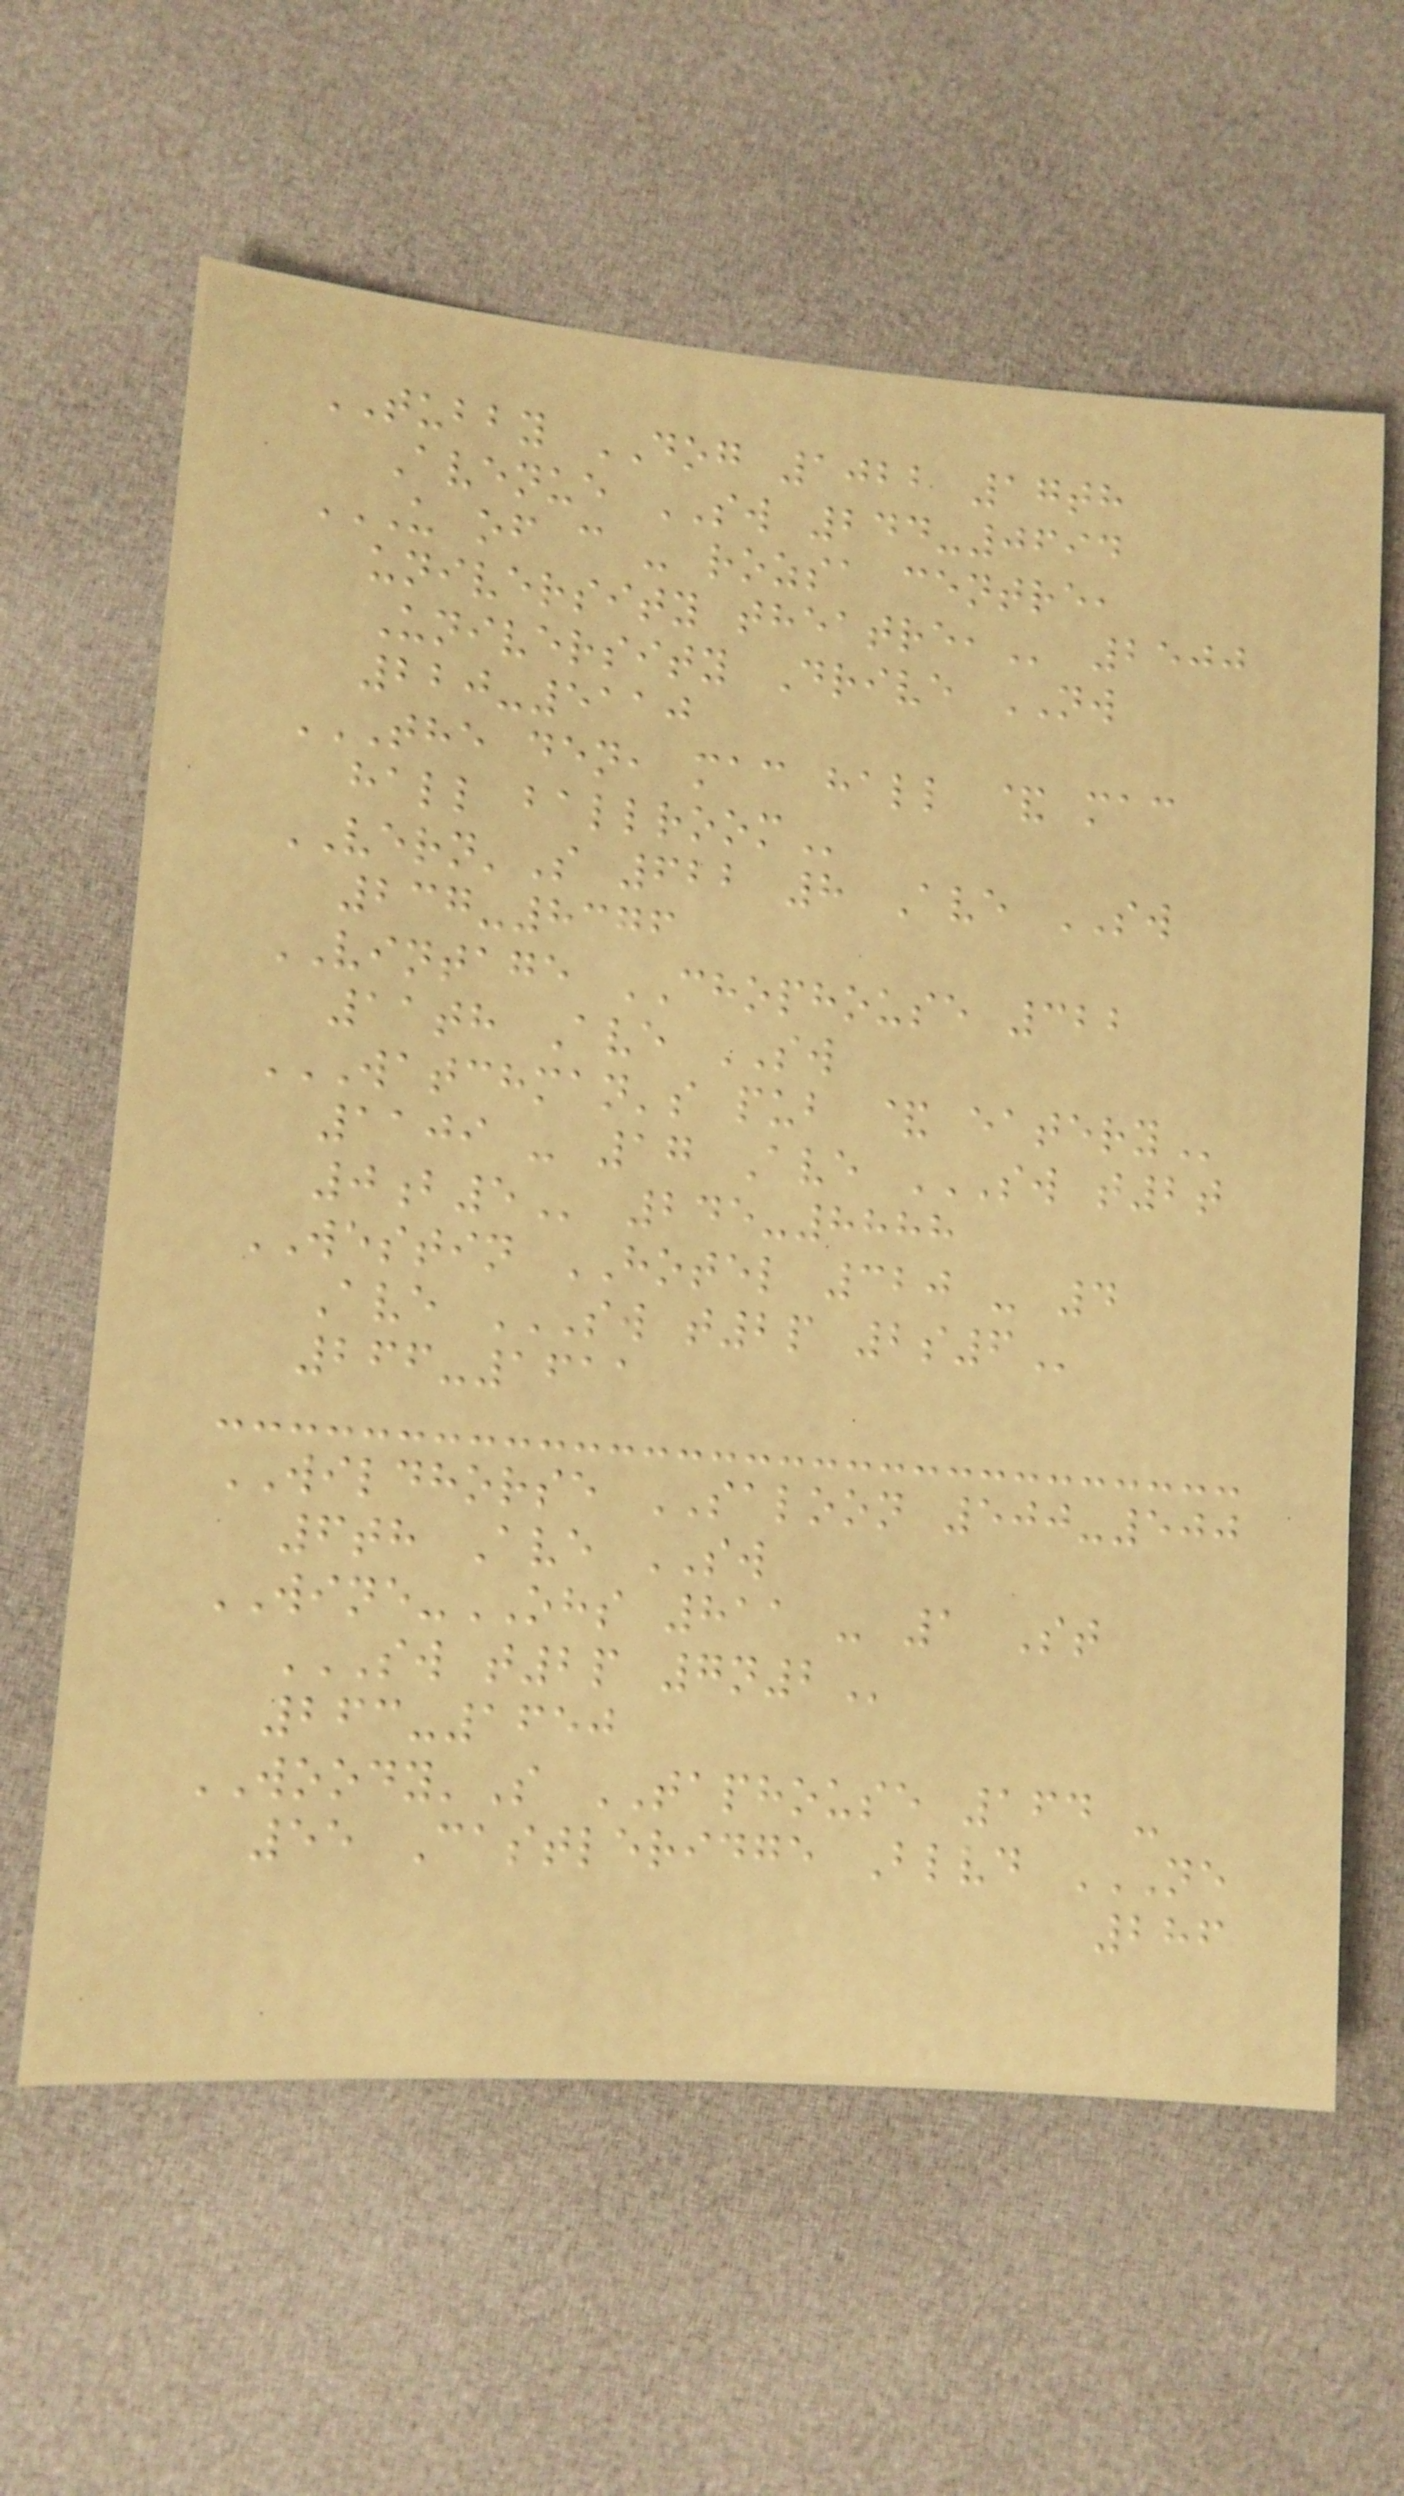TUBBY DOG 1022 17th
Avenue SW 244-0694
U OF C - ROZSA CENTRE,
UNIVERSITY THEATRE, 2500
University Drive NW
220-5110
THE DEN, MAC HALL & MAC
HALL BALLROOM
VERN'S 622 8 Ave SW
237-8376
VINTAGE CHOPHOUSE 322
11th Ave SW
WATCHMAN'S PUB & EATERY
1109 - 17 Ave SW T2T
0B5 245-8888
WESTIN HOTEL 320 - 4
Ave SW T2P 2S6
266-1611
WILDHORSE SALOON 500-500
6th Ave SW
WINE-OHS 811 - 1 St
SW T2P 7N2
263-1650
WOODY'S TAPHOUSE 164 -
55 Castleridge Blvd NE
286
